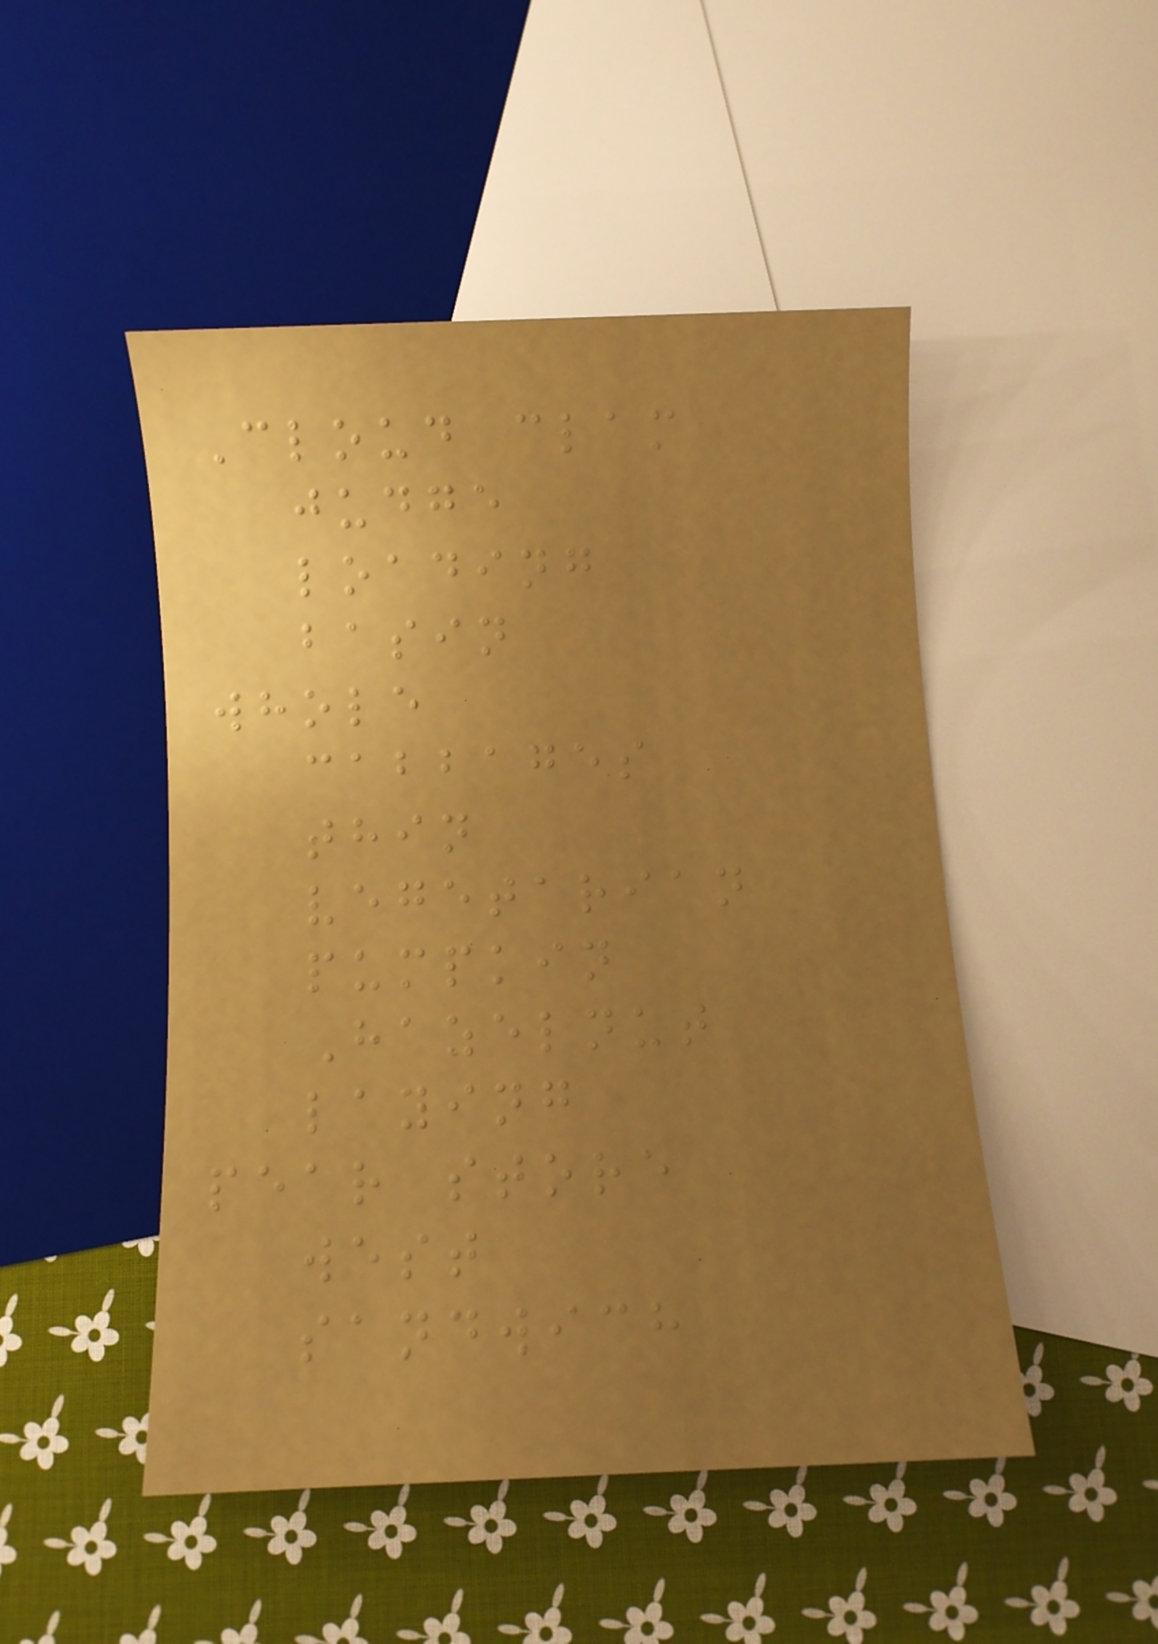Cloud clam
judge
loading
basin
whole
cabbages
thin
vegetarian
pumpkin
Hazelnut
laying
pear store
west
sandwich
